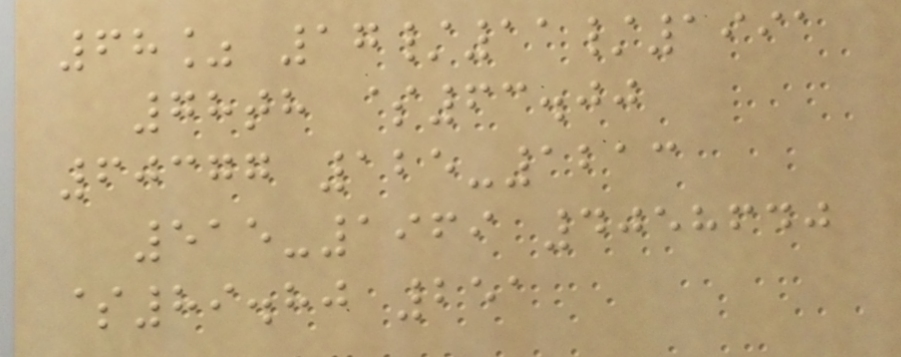68% 17/11/1991
78th $63.00
60377 125-1213
515-1969 4058640
$89.80 251
